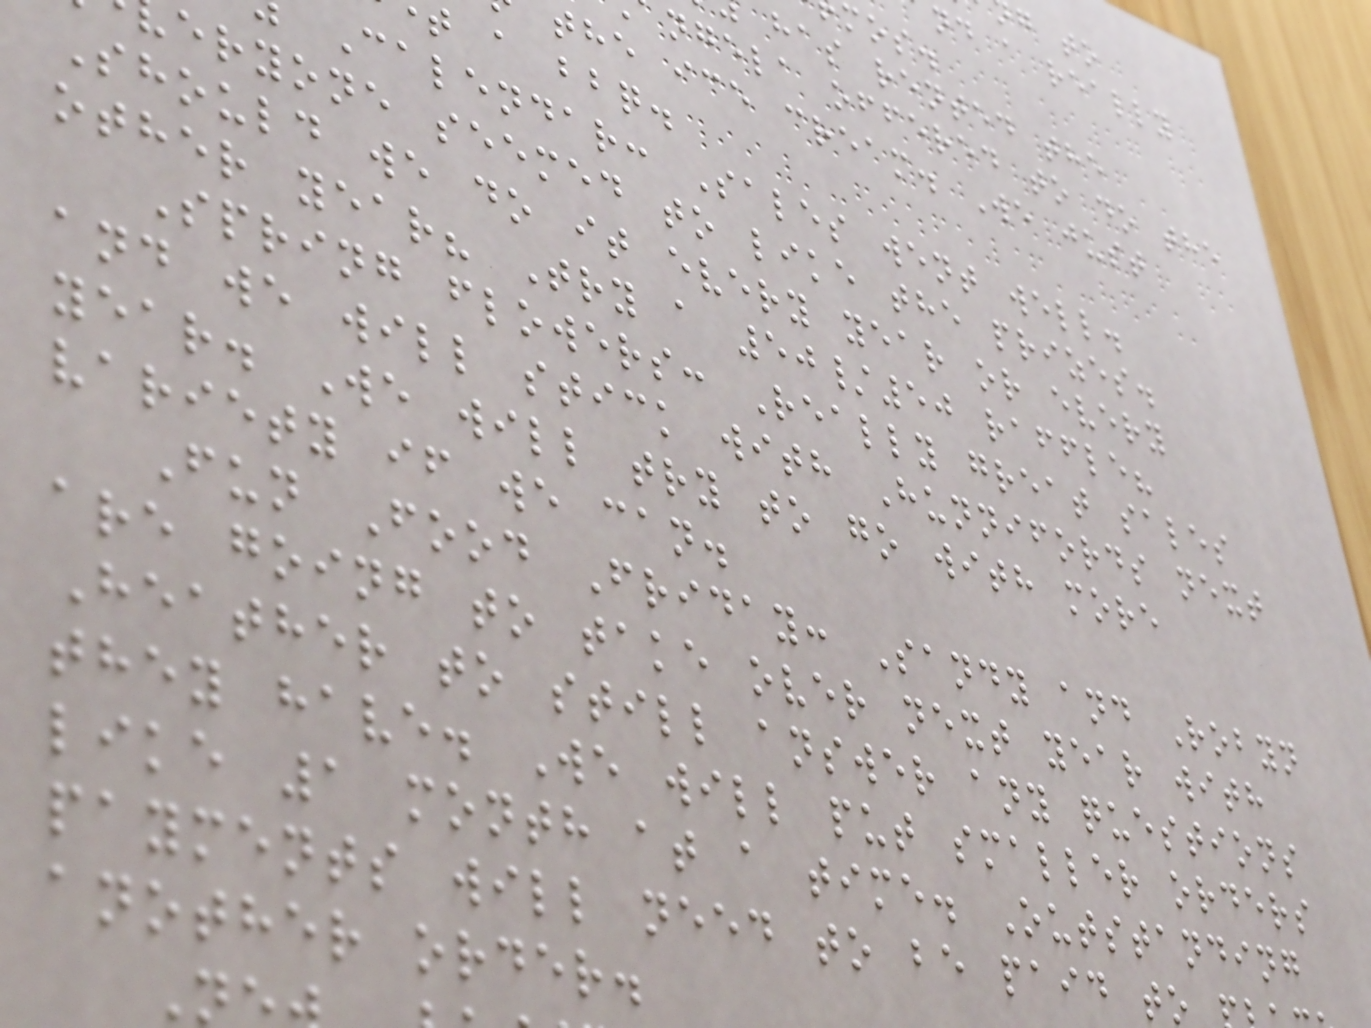nd a really
has rented the
ngela offered to do the
the ice cream. We just
t a bbq.
Calendar: Sales went well.
eryone seemed to like the prizes.
Should we do it every year or every
other year? Try a 50/50 raffle?
Spring flowers: Really great sales
and we will stick with Hunnifords next
year. We will try to go with more
variety if we can.
Fun Food Friday: Sandy and Robyn
are going to take over next year with
Heather to still answer any questions
they have. We will put smaller orders
like 1 month at a time. Outstanding
payments will need to be paid to
another order.
